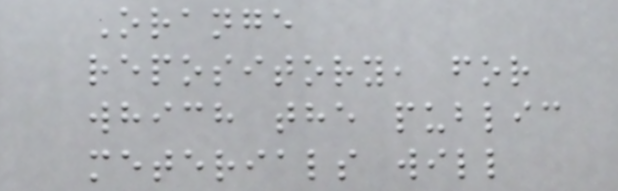Orange
repository, for
which the public
meterials will
